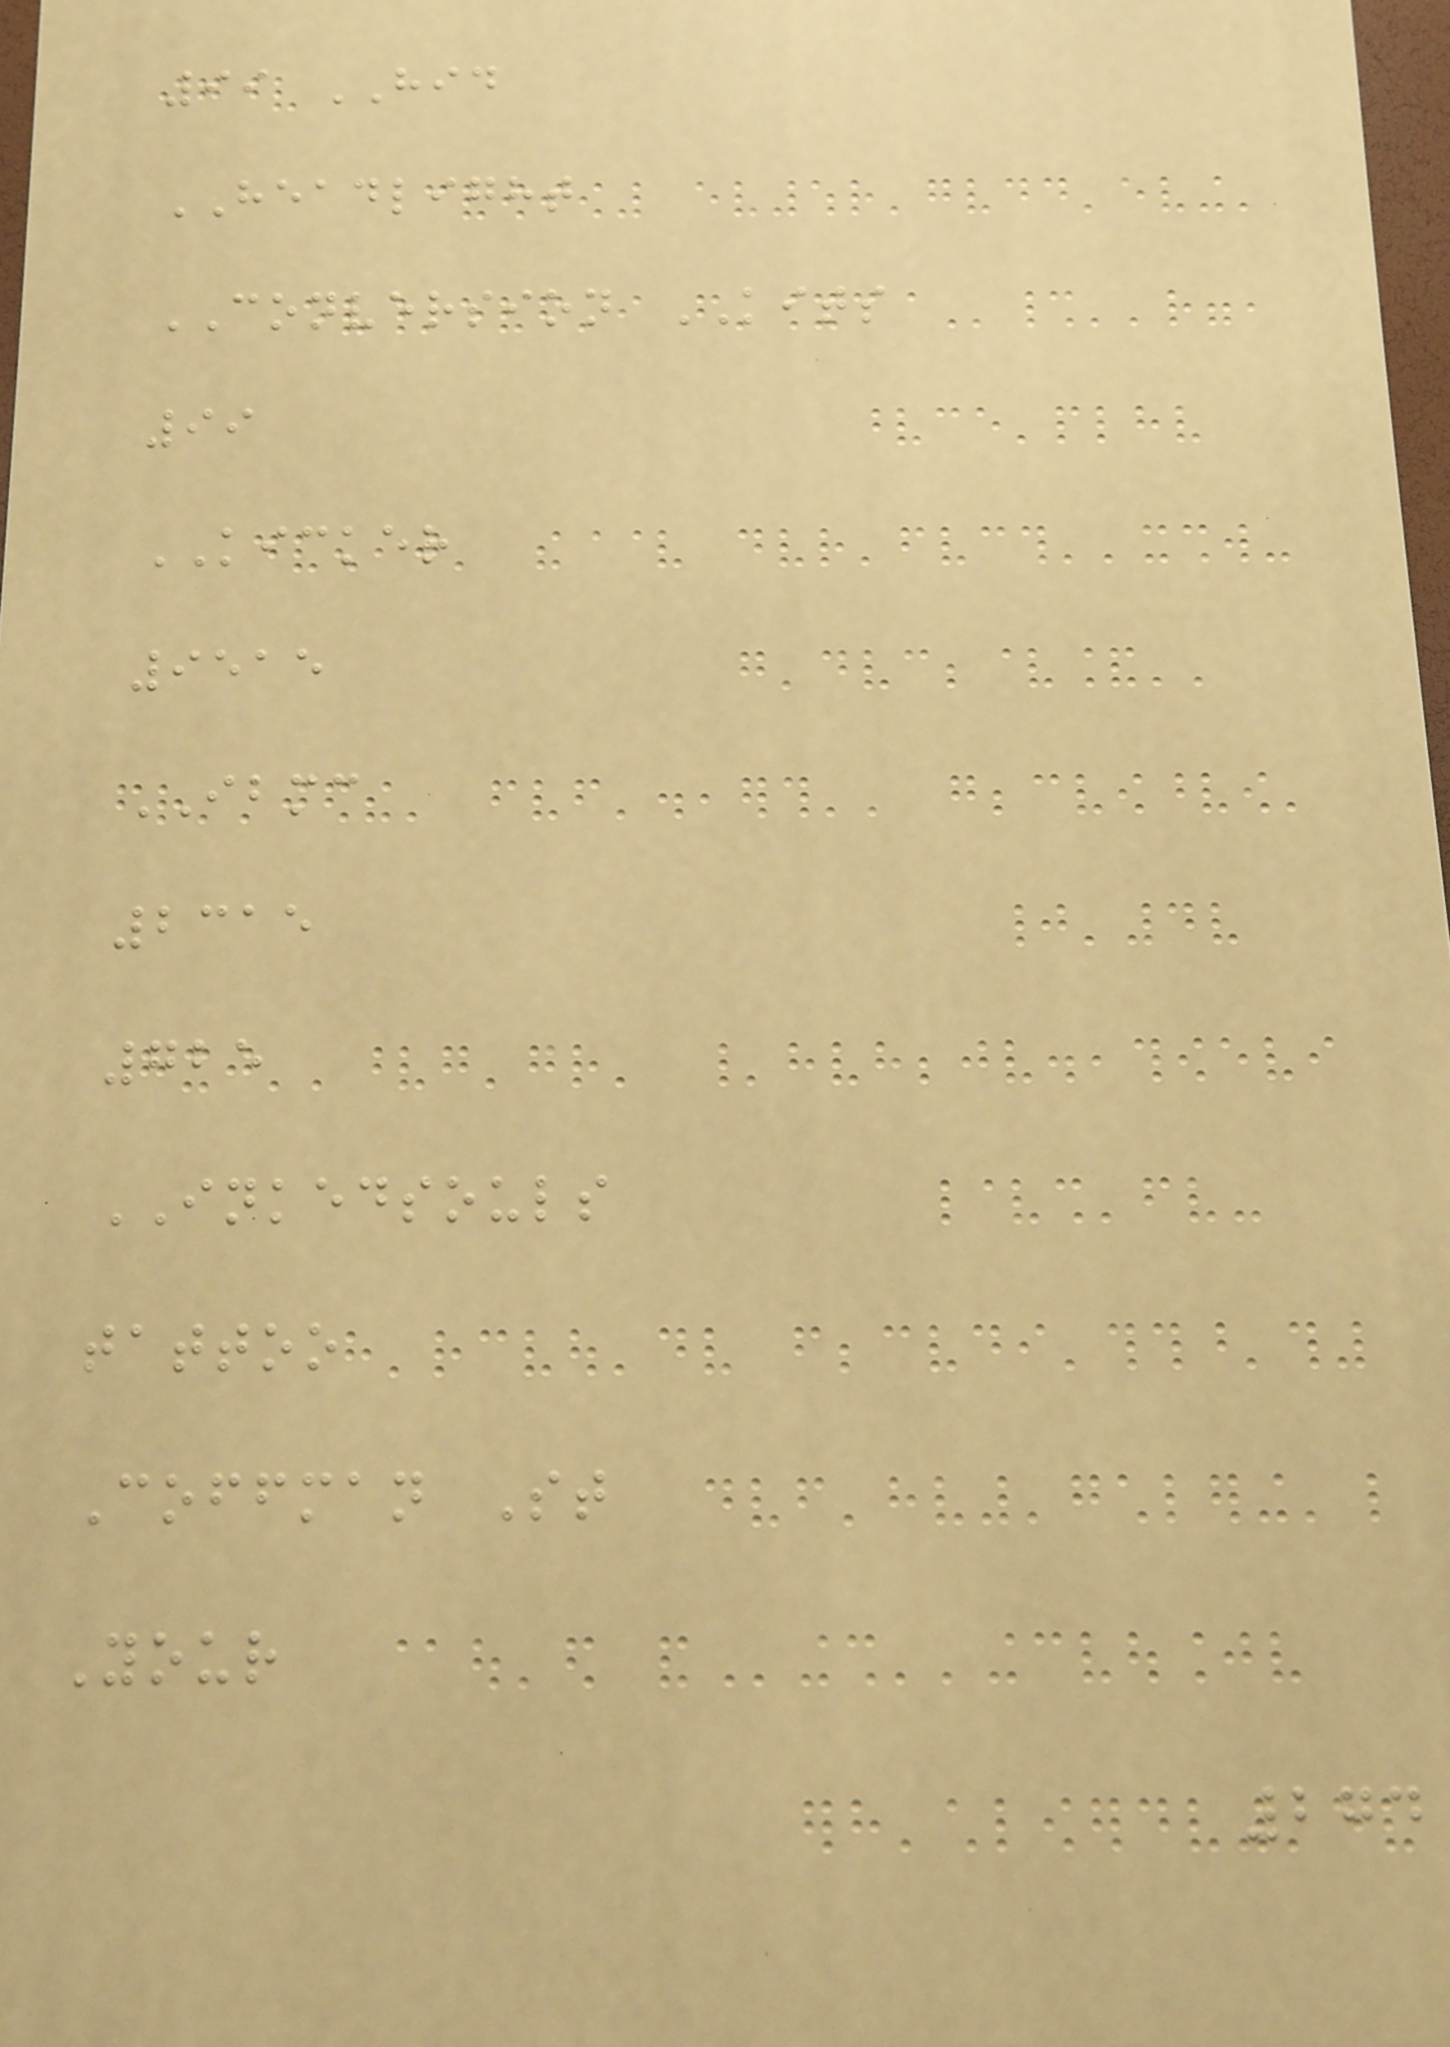99 HID
HEADLIGHT
CONVERSION KITS
99
KICKER
9515
IBMC
2315
725
INKEDSOULS
tattoo
Coffman St
Your
274
